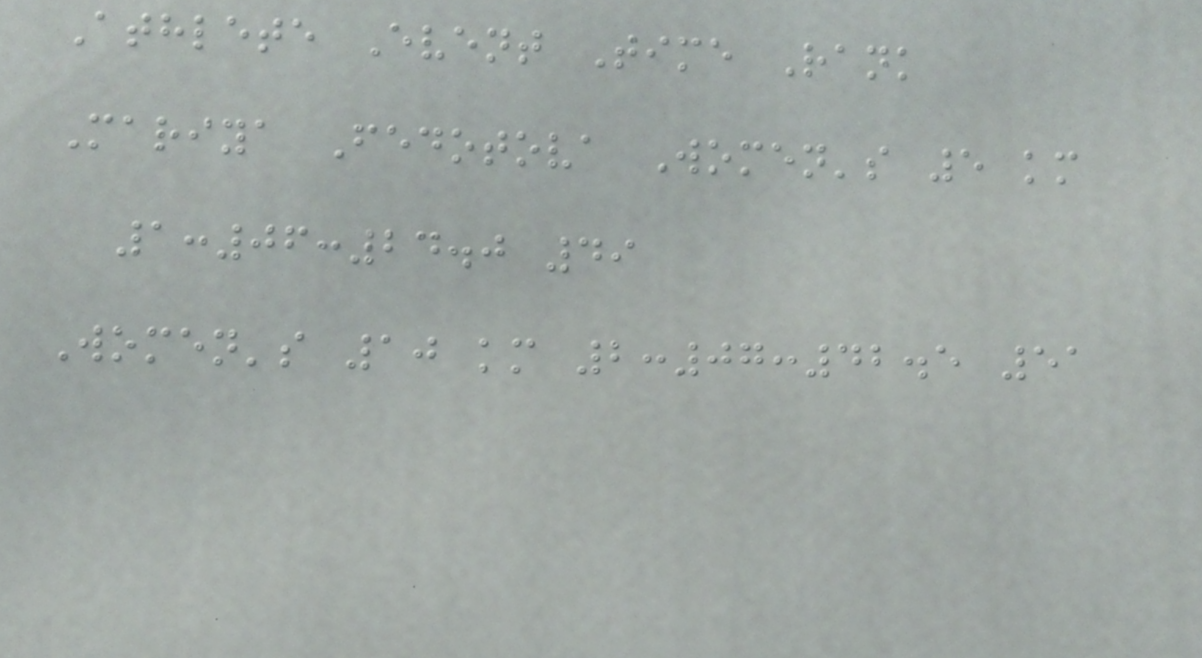Athlete Event Time Rank
Mariya Fedotova Women's 5 km
1:06:24.0 49
Women's 10 km 2:07:42.5 51
